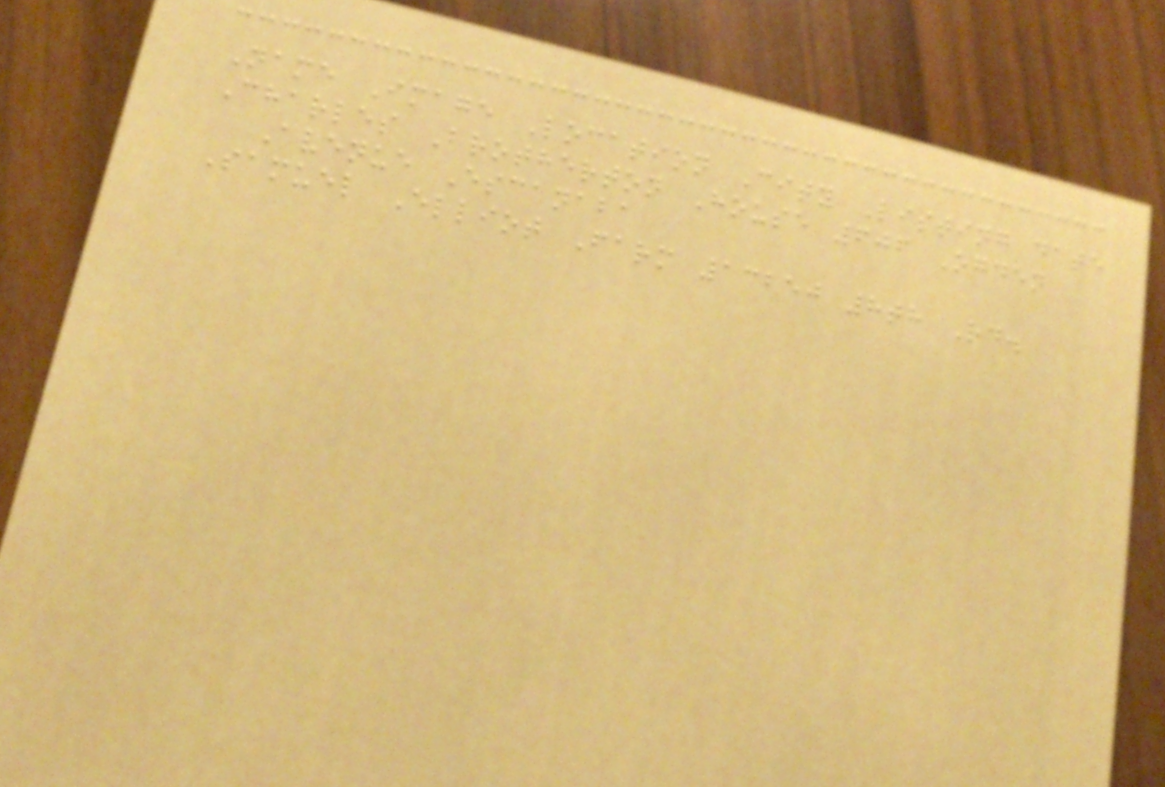Name Image Location City Listing date
Charles Brotherton House 606 Ogden
Avenue Escanaba
Samuel Elliot Farm 13250 8th Rd.
